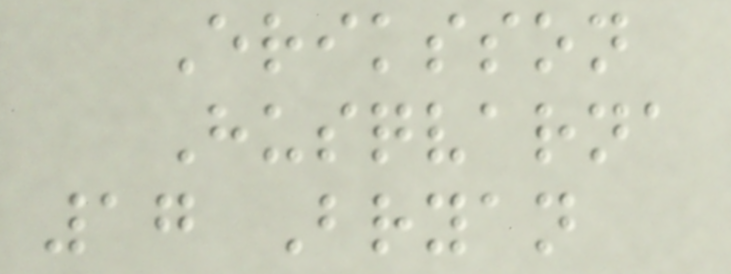Eriksson
Husqvarna
17 Bryan
